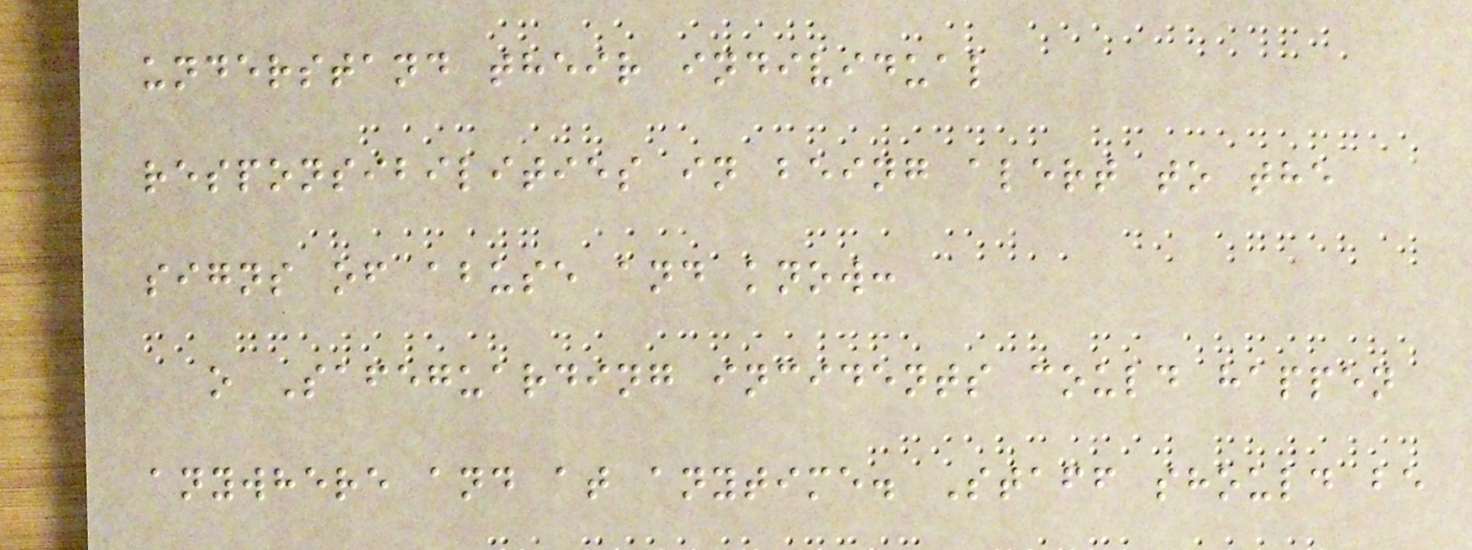understand their individual
responsibilities in being alert to the
signs of abuse and know:
o Safeguarding incidents could happen
anywhere and at anytime. Staff should be
